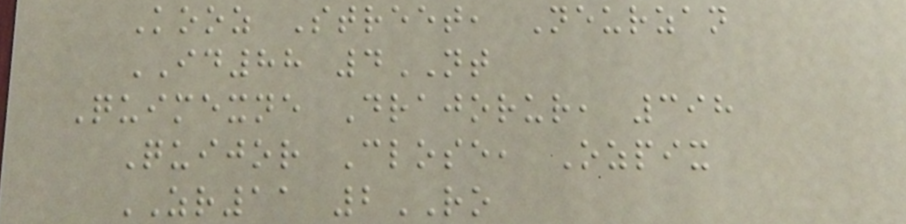Kooz Street, Neurzan
ID88 4NT
Quimexne Drajorur, 398
Quijor Close, Ozpix
ZR11 2RO
